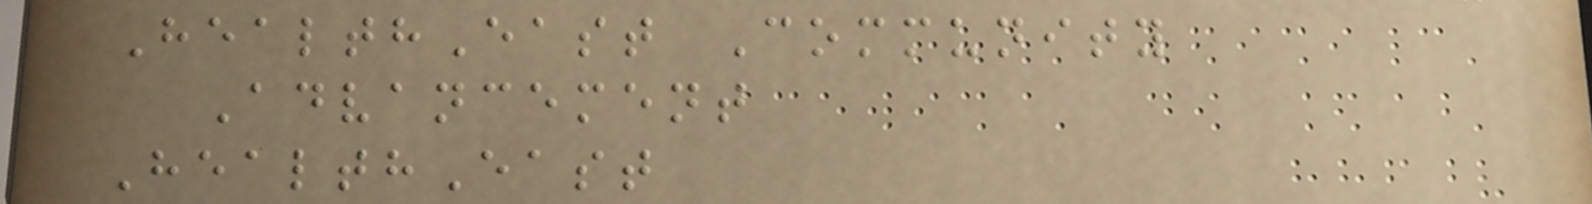HealthEast Community
Advancement
HealthEast
